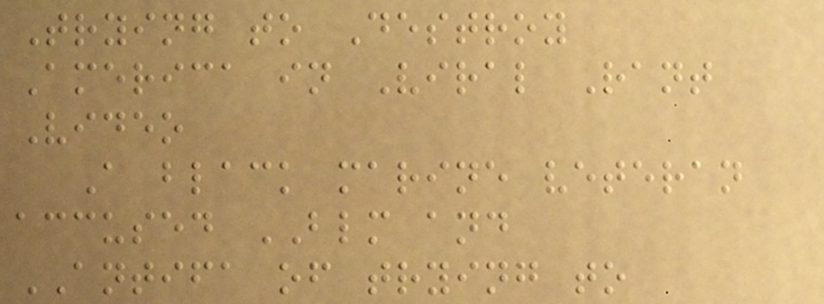Trying to Destroy
America in Viral Rant
Video
A black marine veteran
accused BLM and
ANTIFA of trying to
